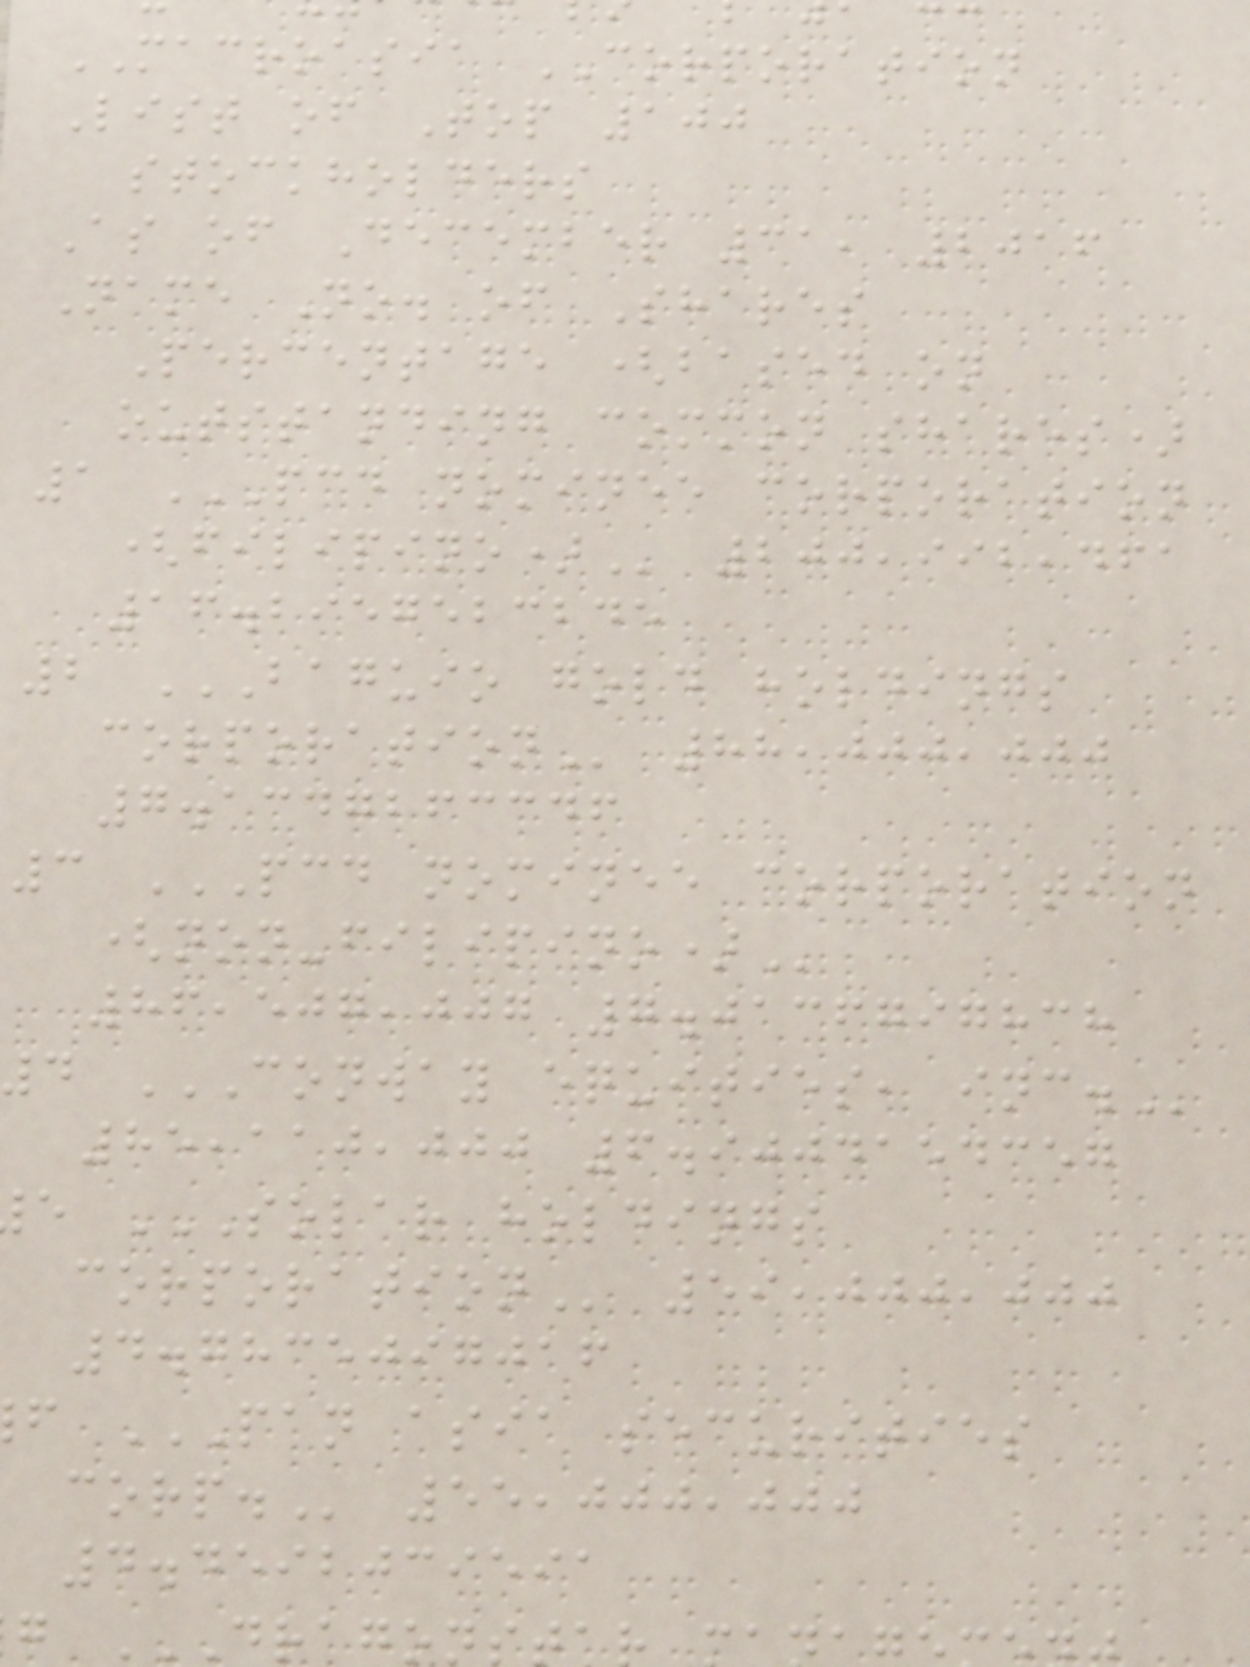MACROASIA CORPORATION
List of Top 100
stockholders
As of December 31, 2016
Name No. of Shares
Percentage (based on
outstanding common shares)
1 PCD NOMINEE CORPORATION
200,992,461
16.2957523245
2 BAGUIO GOLD HOLDINGS
88,000,000
7.1347263346
3 PCD NOMINEE CORPORATION
86,507,007 7.0136797838
4 CONWAY EQUITIES, INC.
85,110,000 6.9004154357
59,000,000
4.7835097016
55,000,000
4.4592039591
